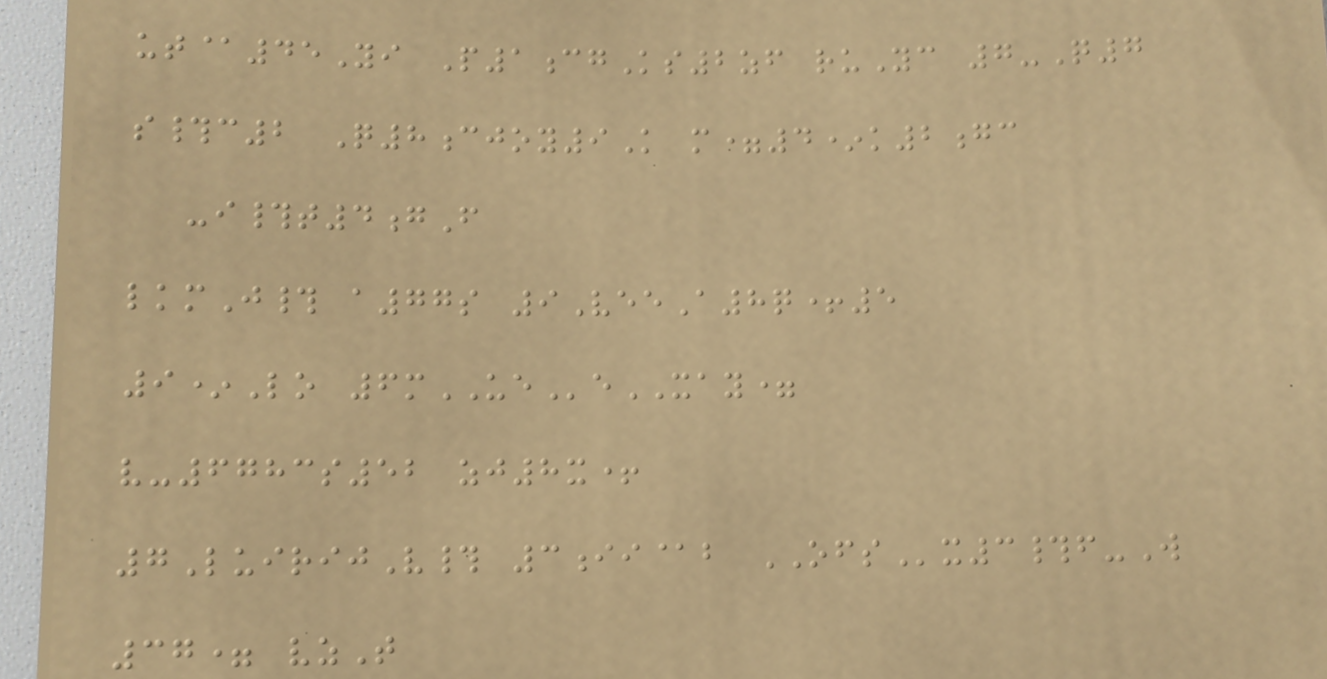ut@45Yi P1cgKs2zf ruYc 7-Q7
s#c2 Q8cjoy9K m=4*k2gc
-i#t4gF
lkmJ# a77s 9VeeA8q+5
9*Lo 6mUEeXAY=
v-6783s52 zj8x+
7LuirijV# 3ii@b OFSx3#f-W
37= vzT
